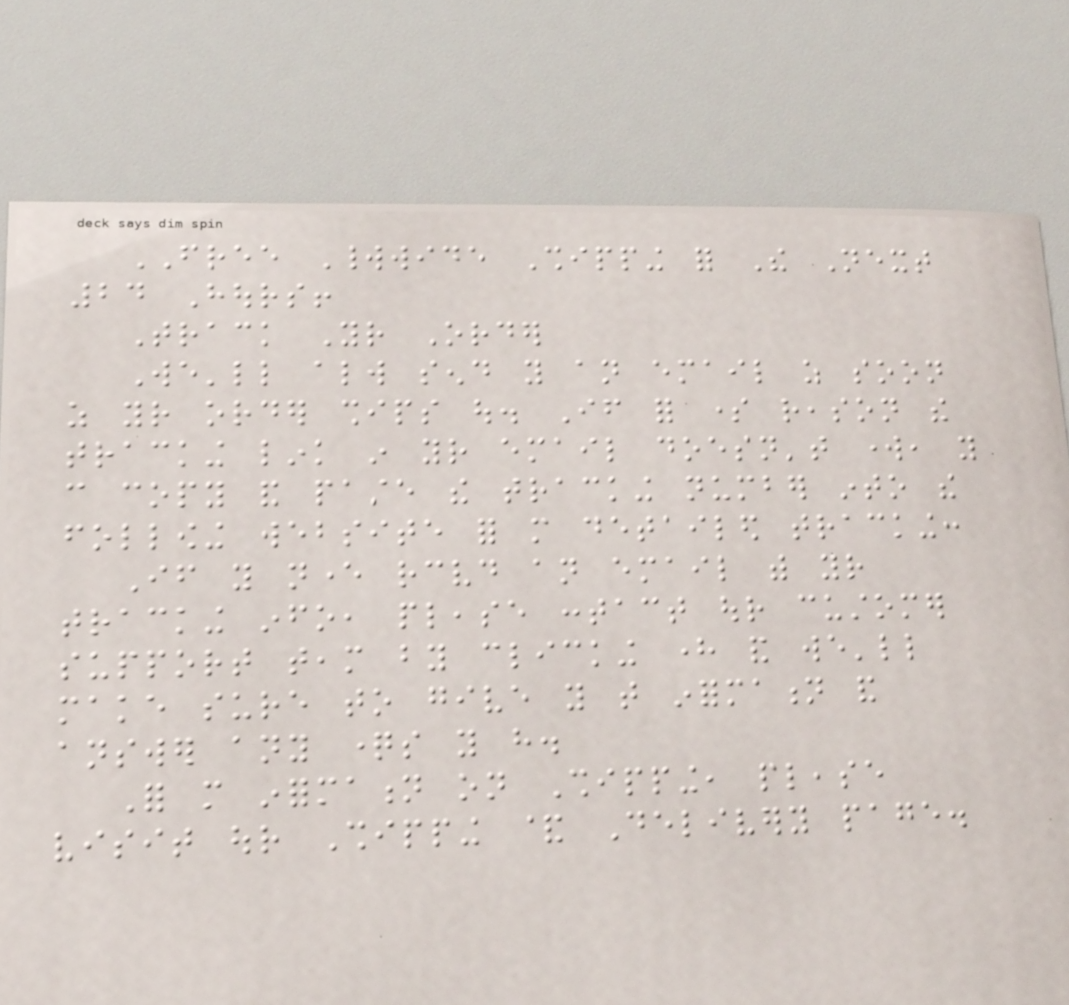FREE Worldwide Shipping for The Next
24 Hours!
Track Your Order
We'll always send you an email as soon
as your order ships out. If for some reason the
tracking link in your email doesn't work, you
can copy and paste the tracking number into the
following website for more detailed tracking:
If you never received an email with your
tracking info, please contact our customer
support team by clicking here and we'll
make sure to give you that information and
answer any questions you have.
For more information on Shipping, please
visit our Shipping & Delivery page.
